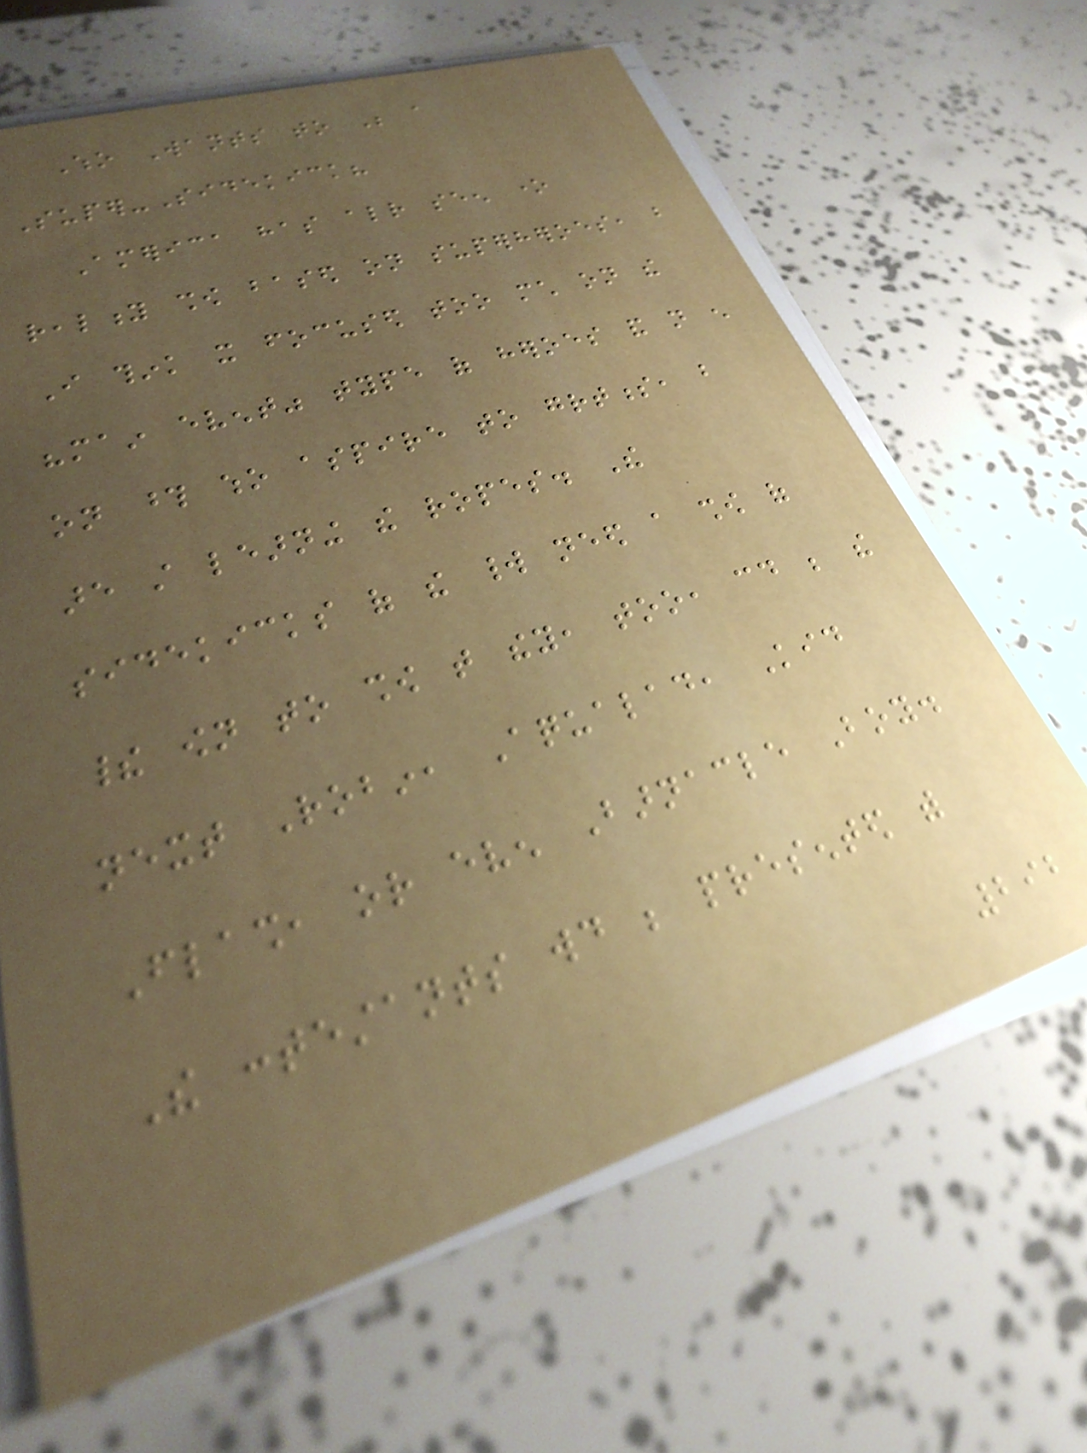Who Wants to Be a
Super-Sidekick?
America has already seen one
reality show based on superheroes, but
I think it focused too much on the
"main event" type of heroes and not enough
on those who aspire to greatness, but
are still learning the ropes. The
sidekicks of the world need a show of
their own to show that they, too, could be the
next Robin, Aqualad, Kid
Flash, or even Barnacle Boy.
The contestants would be presented with
292
